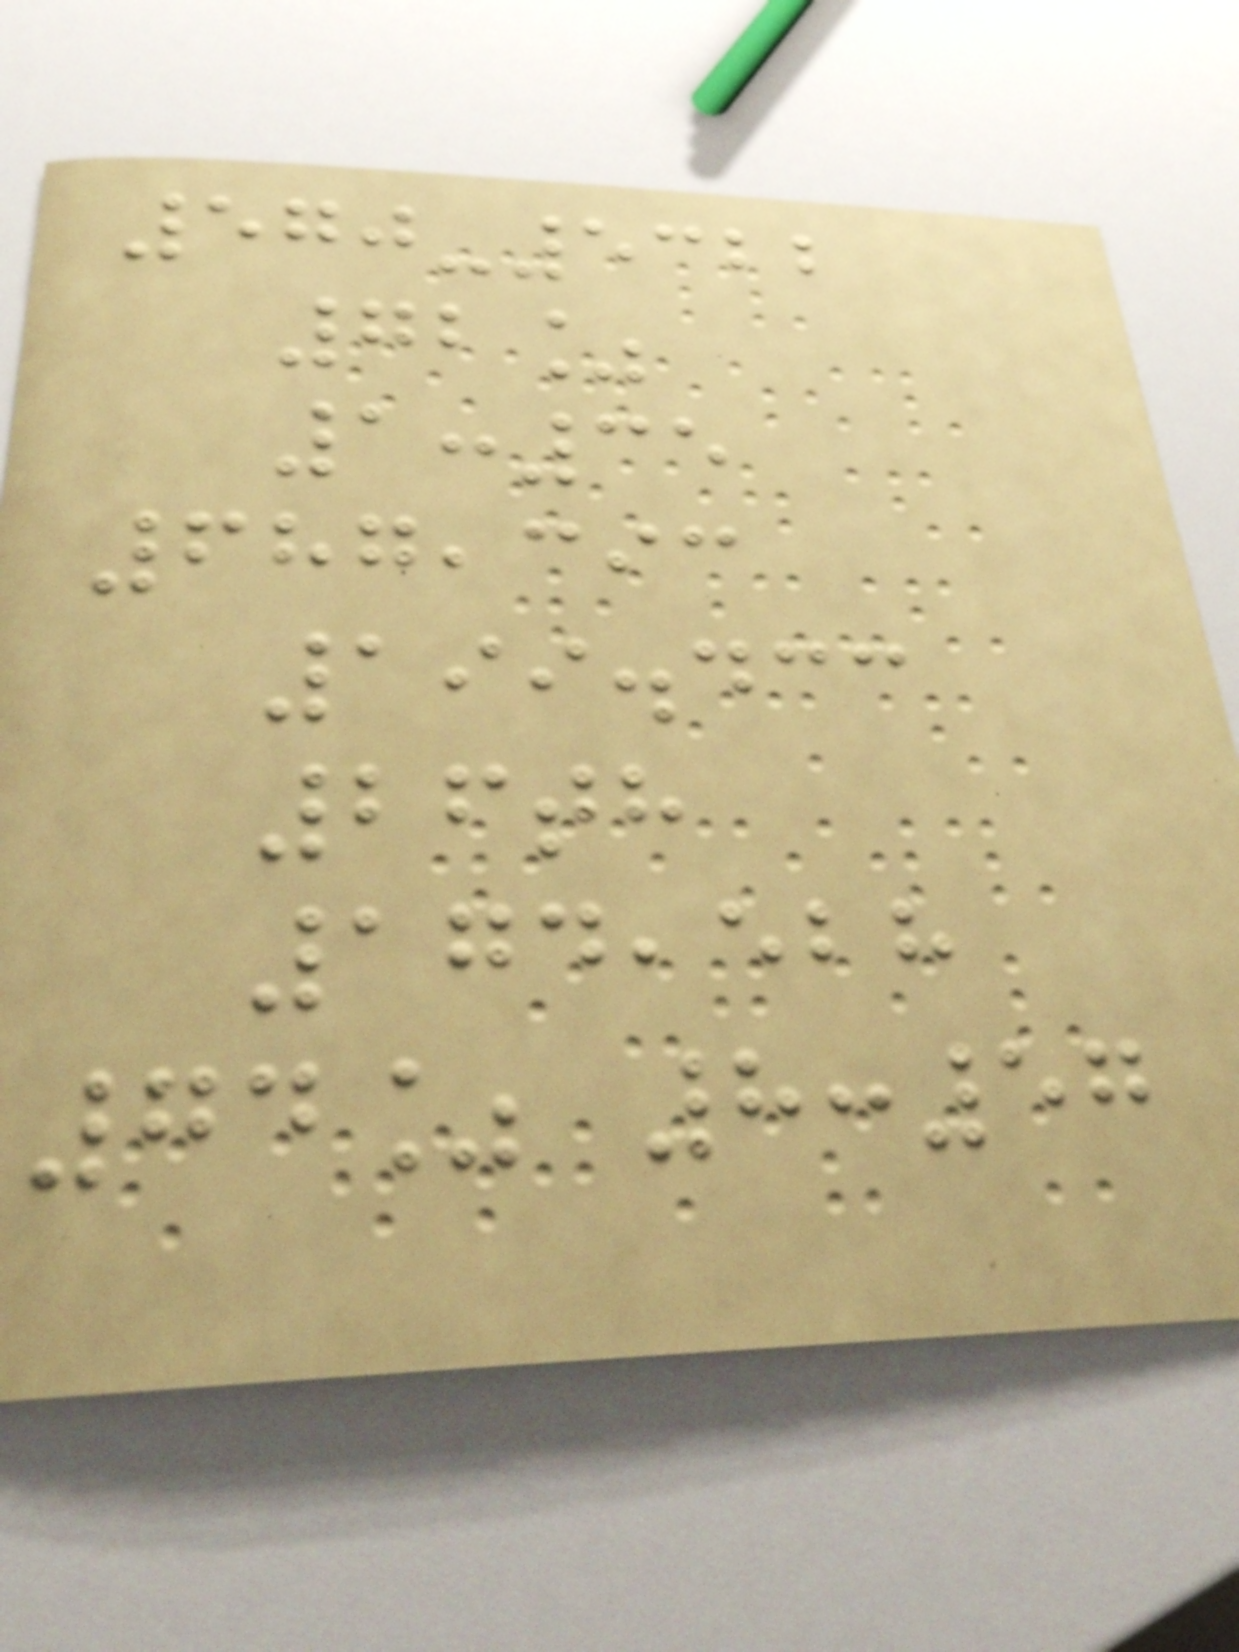570-5322
72%
1:35
687,393
199.433
26th
174,528
74% 8:57
